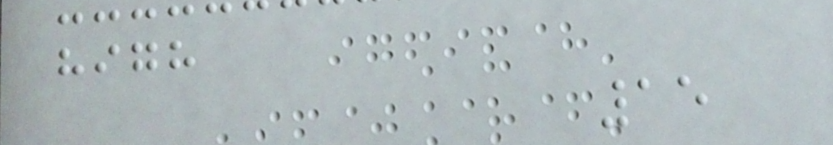high
15
